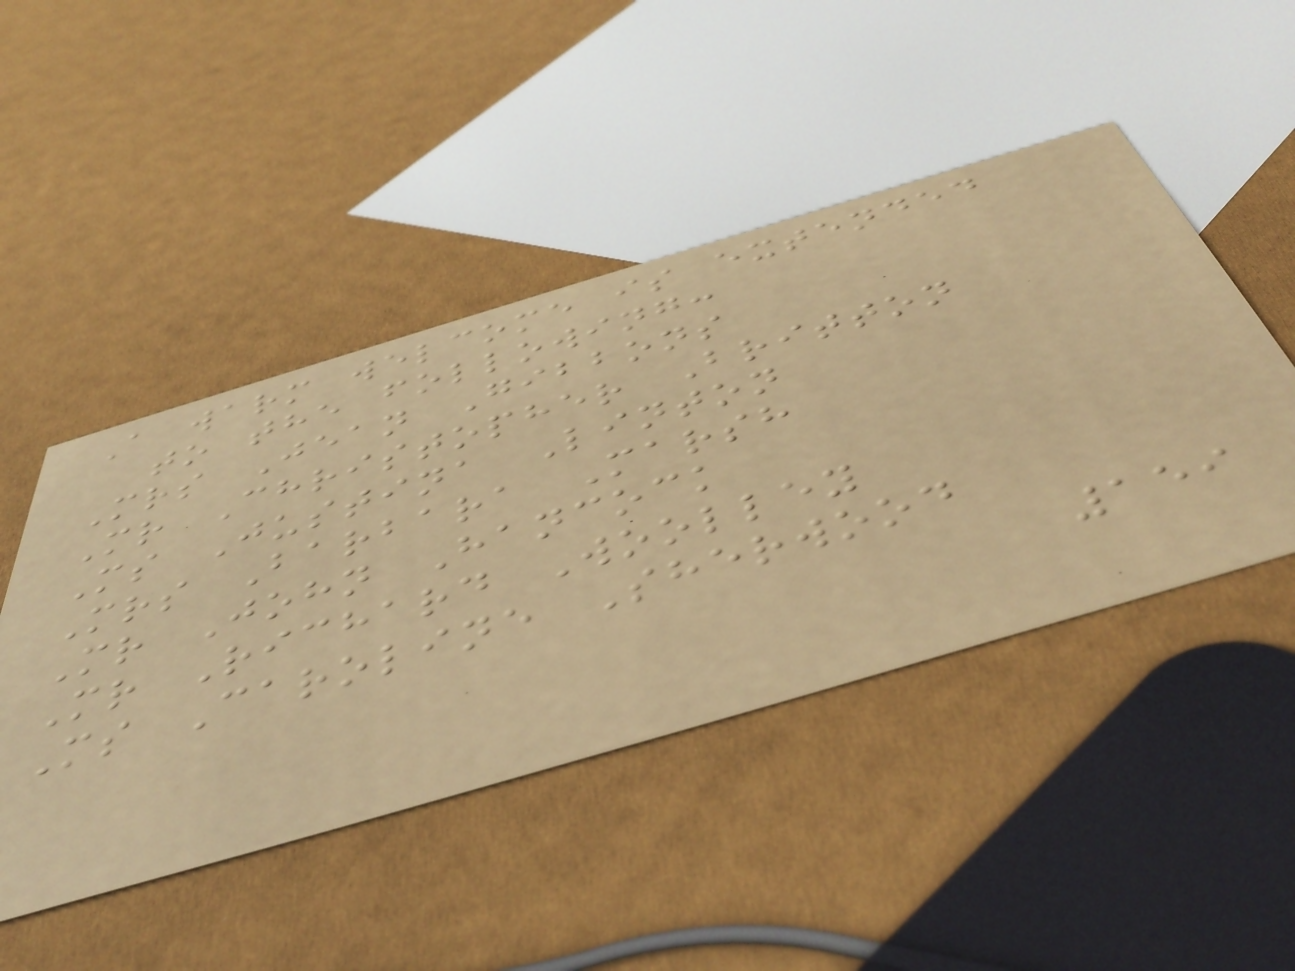A warm welcome is extended
to the following:
Mrs Jean Gibbons
Mr Christopher Britton
Ms Justina Linton
Mrs Barbara Marsh
Mr John Hancock
Mr Richard Woolley
Ms Caroline Sherwood
159
